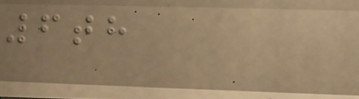6th
